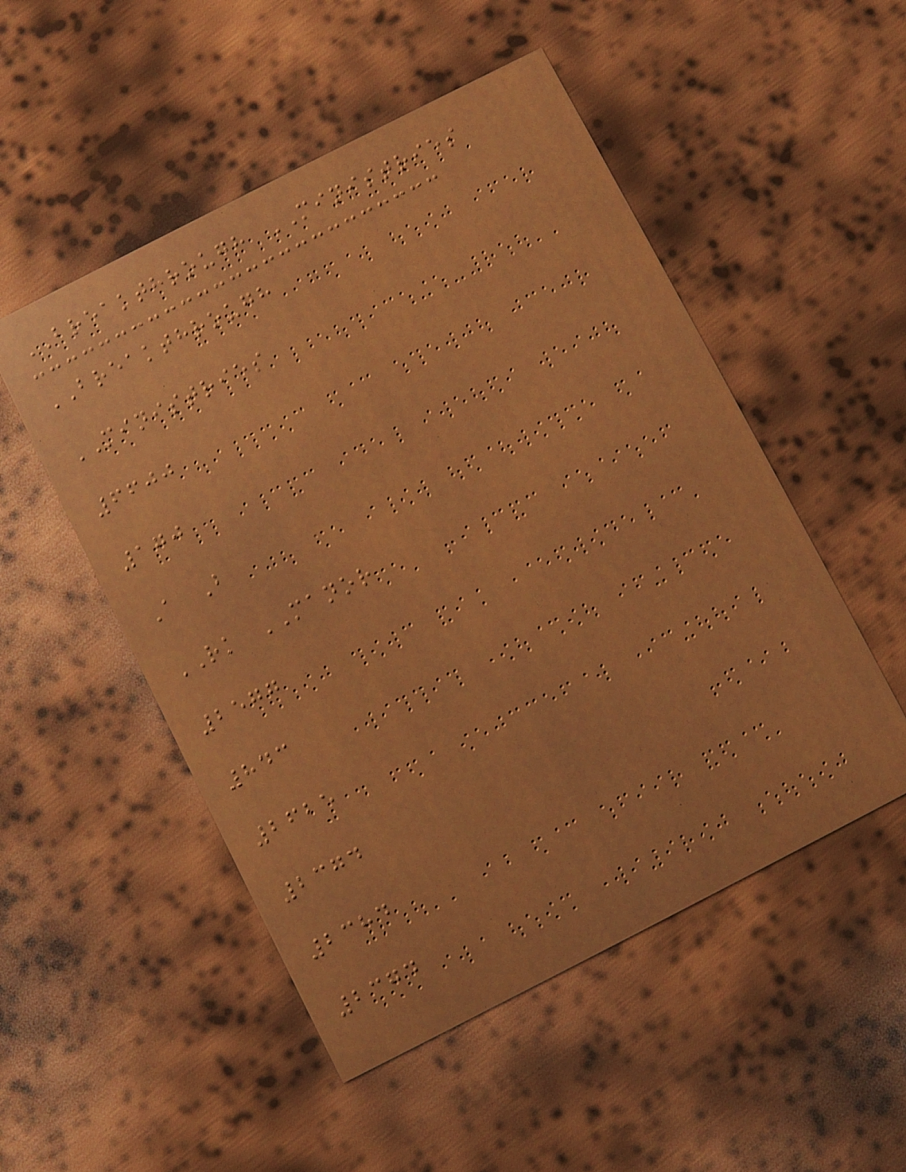BREAKTHROUGH MINISTRIES
BREAKTHROUGH
MINISTRIES
6600
170
A B
RK MANOR
2577
843
2625
2374
2384
2374
